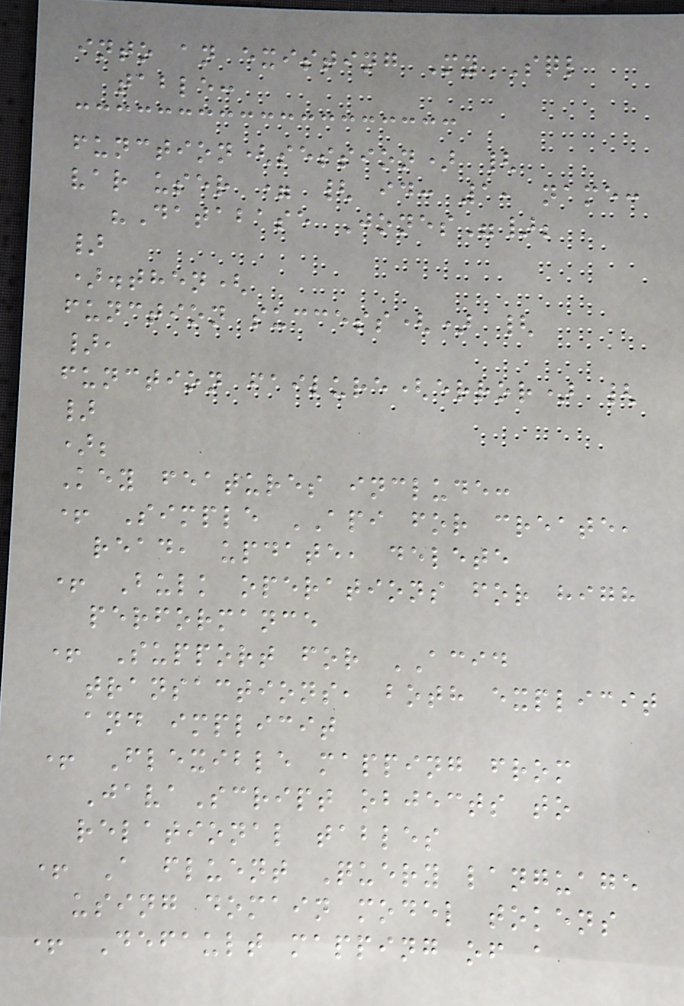into an existing MySQL
table:
function(session) {
var user = { id: 1, name:
"Database Jones"};
}
).then(
function success() {
},
function failure(error) {
}
);
Key features include:
+ Simple API for create,
read, update, delete
+ Bulk operations for high
performance
+ Support for ACID
transactions, both explicit
and implicit
+ Flexible mapping from
JavaScript objects to
relational tables
+ A fluent Query language
using domain model tokens
+ Default mapping of a
